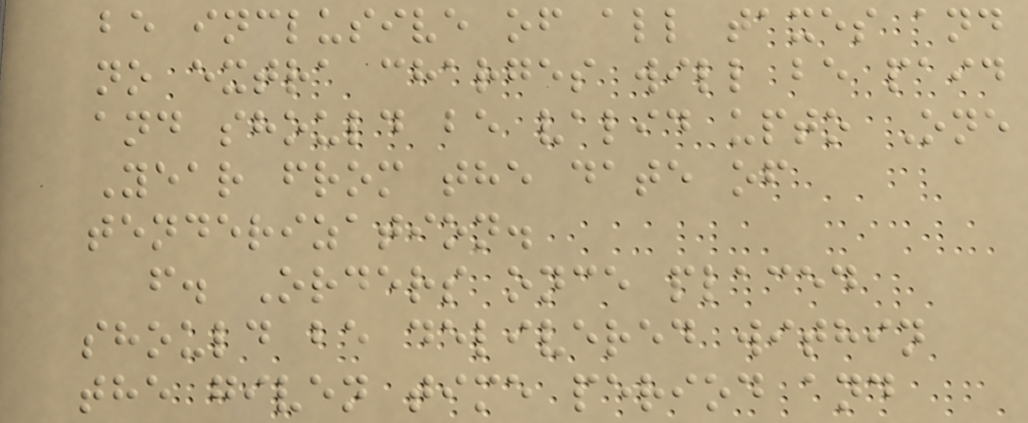be inclusive of all taxes and
no extra charges will be paid
and should be valid upto One
Year from the date of
tenderization.
f. Orders once placed
should be delivered within
the given time period and
